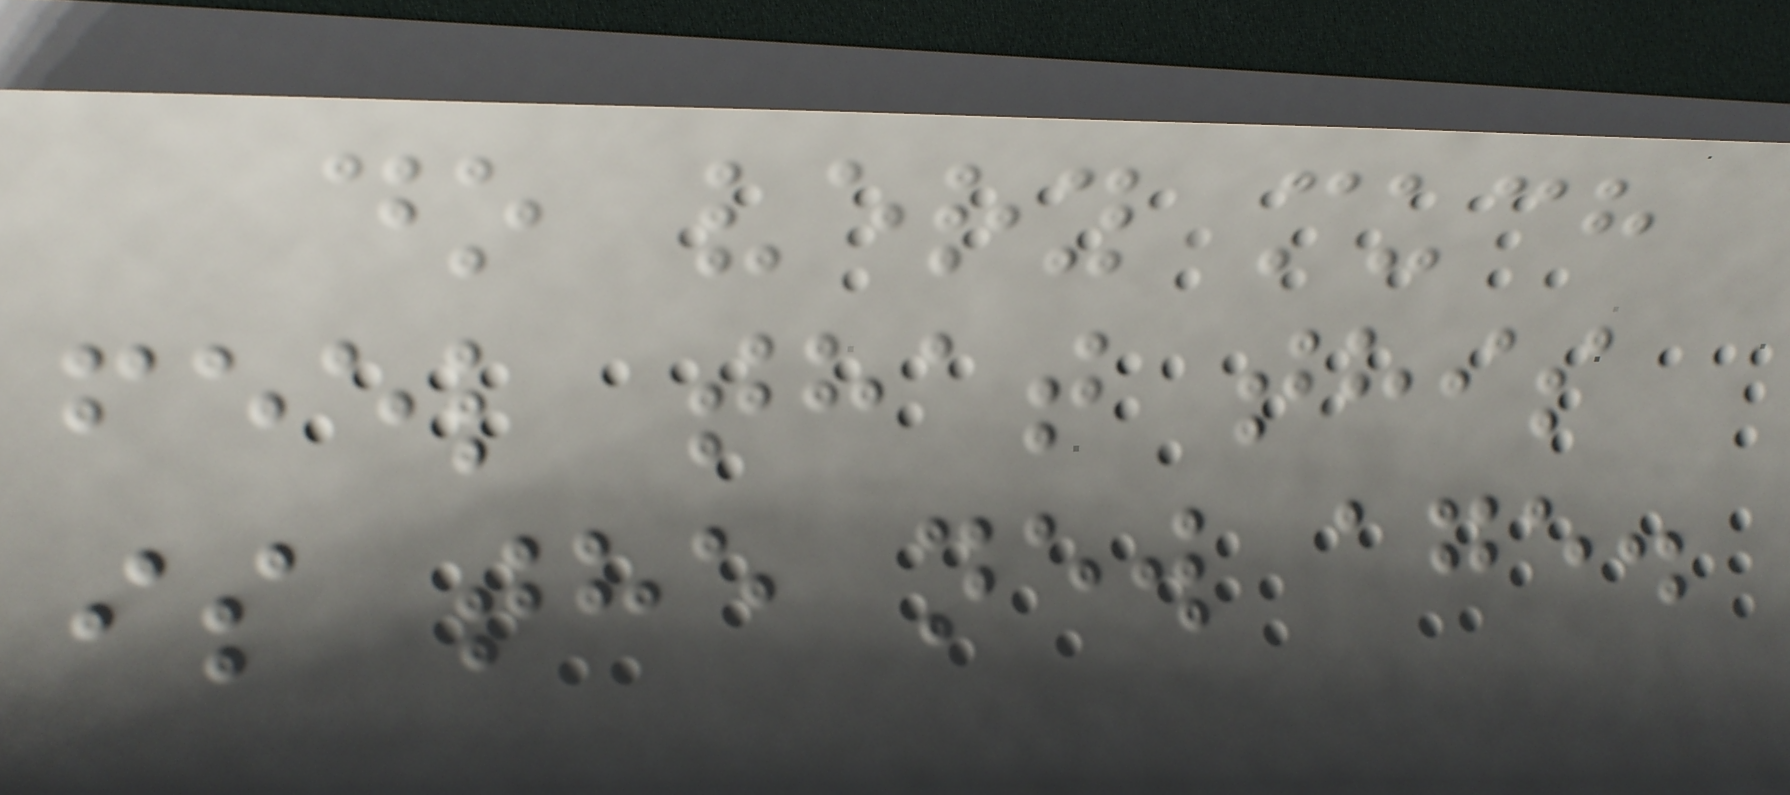do very much
feel that this
is the new age.
